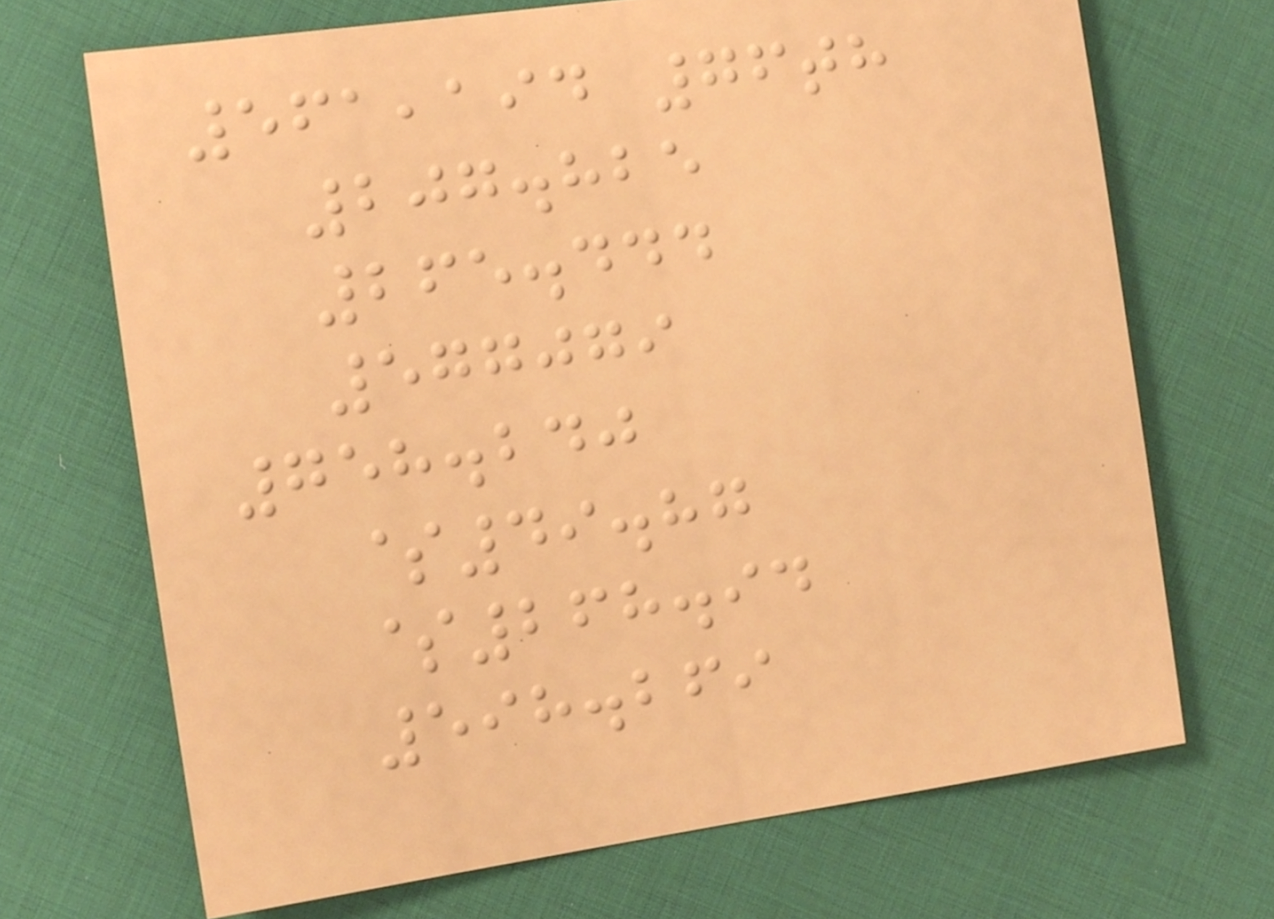561,194 76th
207.825
265.444
577079
758.240
$49.87
$268.94
598.269
